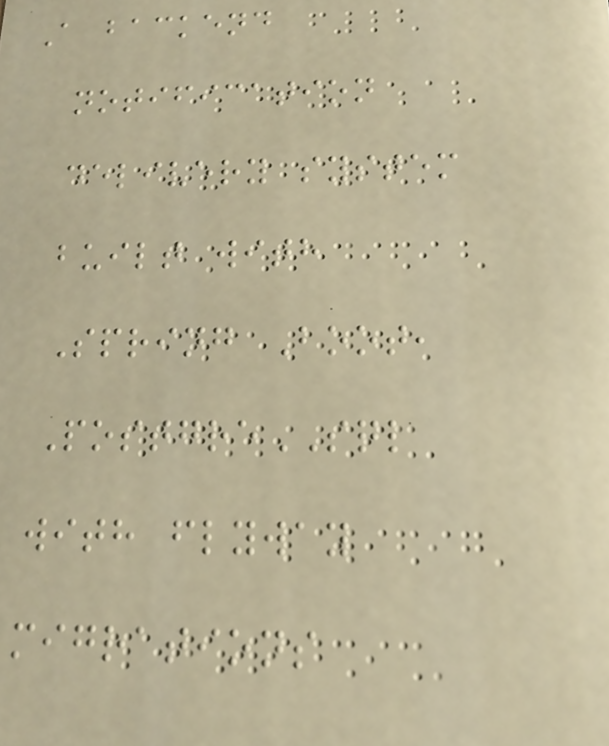A backend
notification
delivery system
built with
Spring Boot,
PostgreSQL
with flyway
migrations
